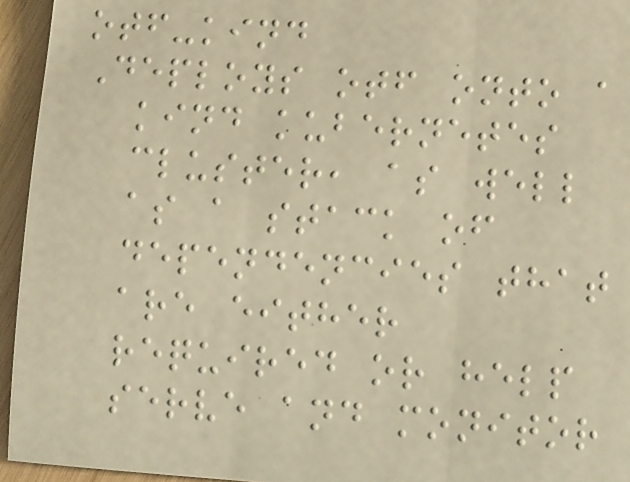otf-kind
Deploys otf onto a
kind kubernetes
cluster, as well
as a stack of
dependencies that
are either
required or help
serve and monitor
